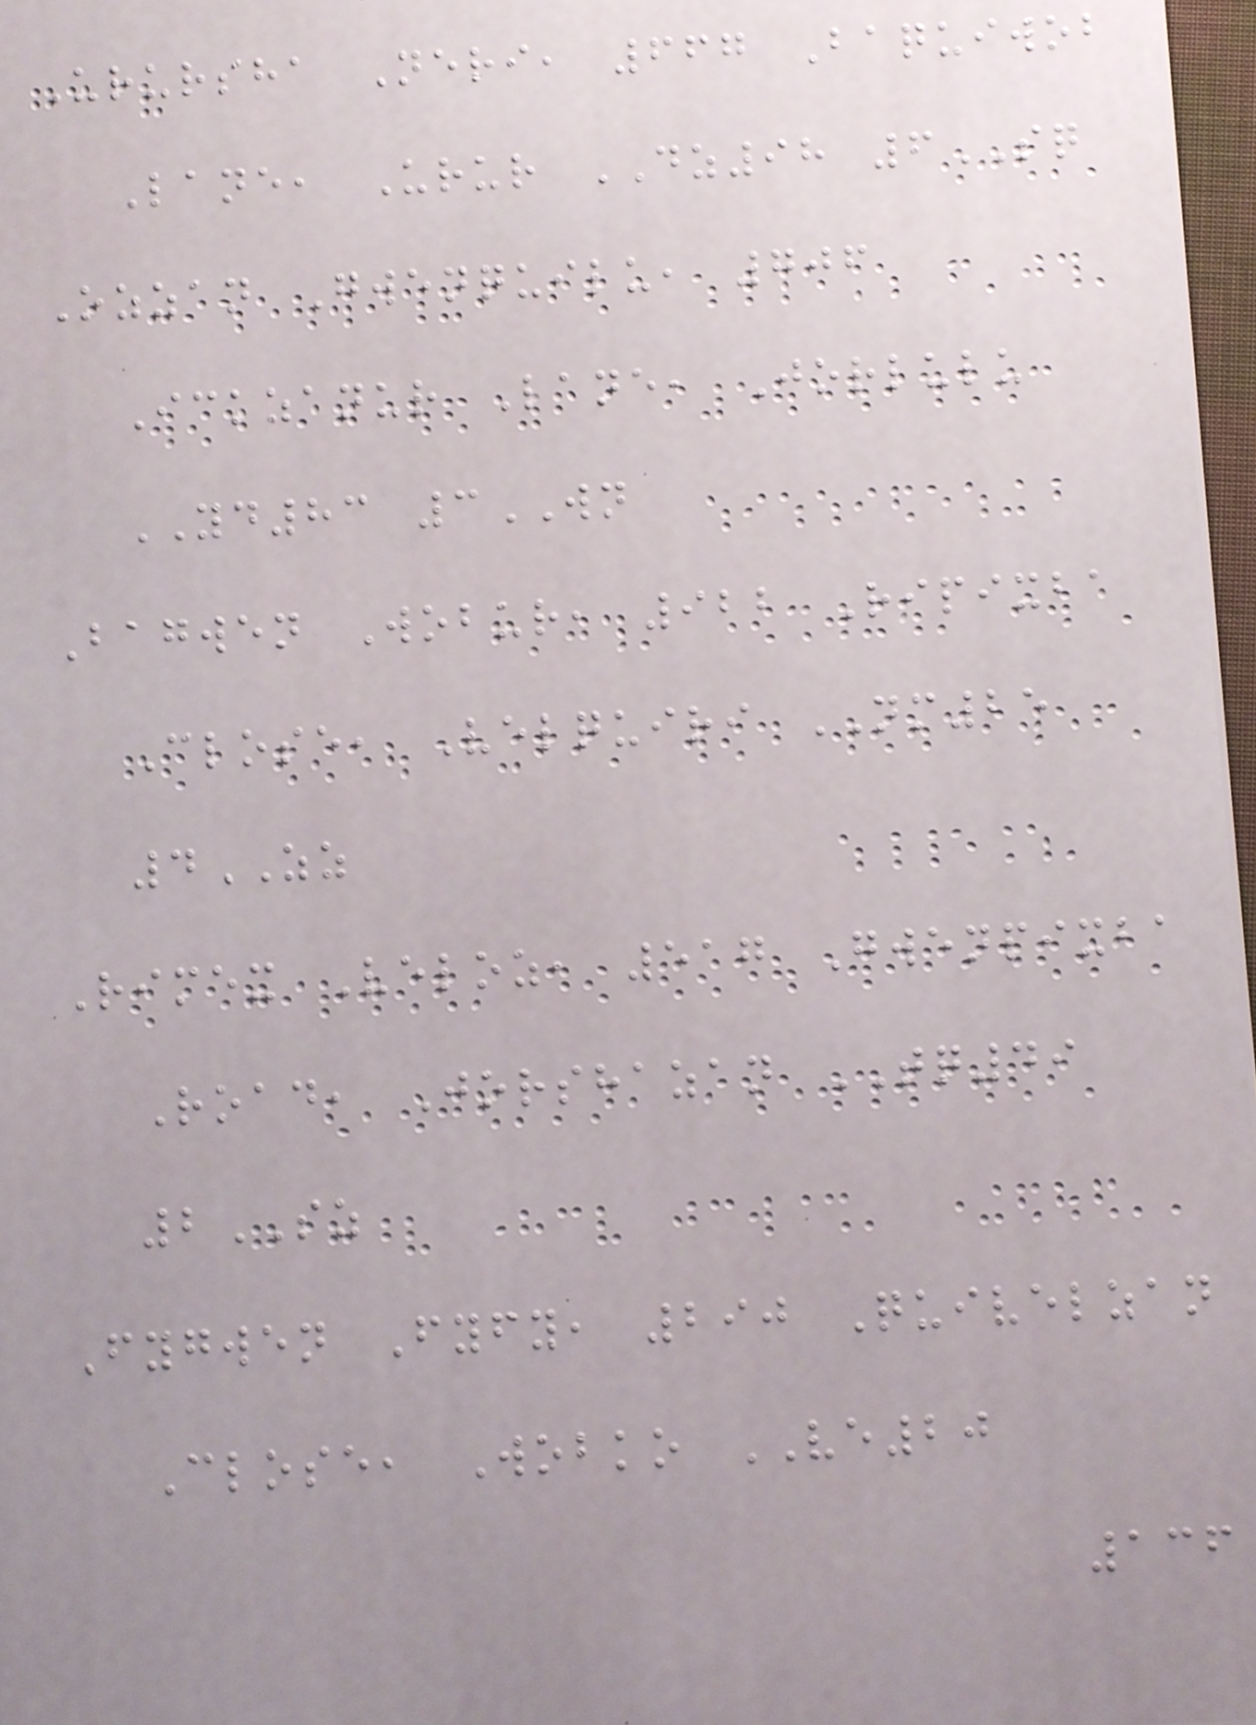Urursha Neri, 667 Baquiwob
Lane, Urur DZ98 6SQ
Ozzan Gwenquilu, 706
Ickzanur Lane, Jorlulu
YD83 3WN
Bagwen Wobur, 922 Ripixba
Close, Velquiri NM25
4ZZ
Rimex Veloz, 517 Gwenpixba
Road, Jorshazan TQ49
2SZ
Fygwen Fyfy, 290 Quivelzan
Close, Wobko VE20
136
